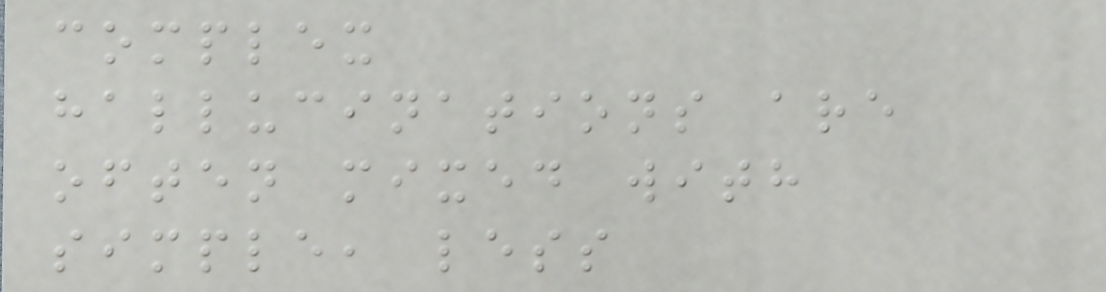complex
hallucinations are
often mixed with
simple, less
